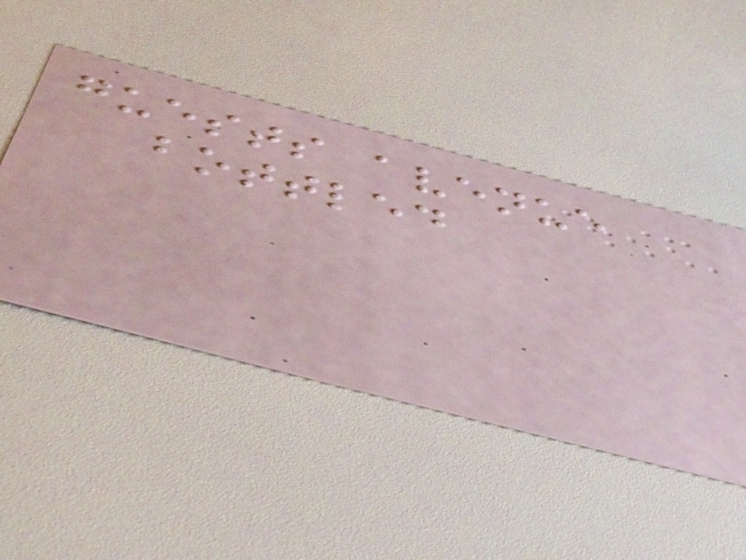guests avenue
bottled
